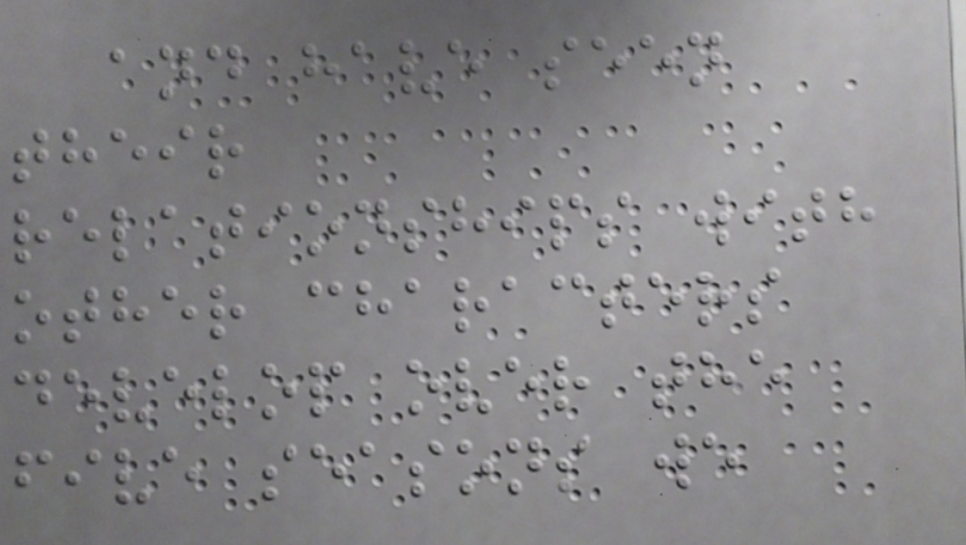and have seen
their
relationships with
other characters
develop over the
five seasons we
